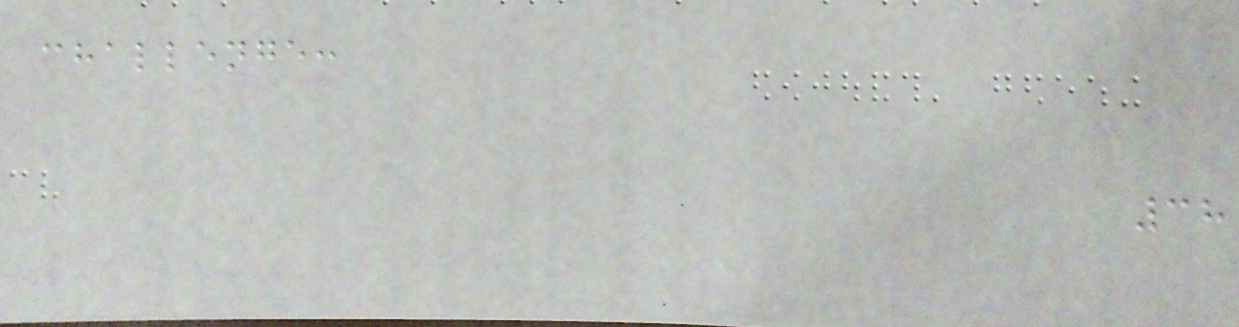challenge:
38
